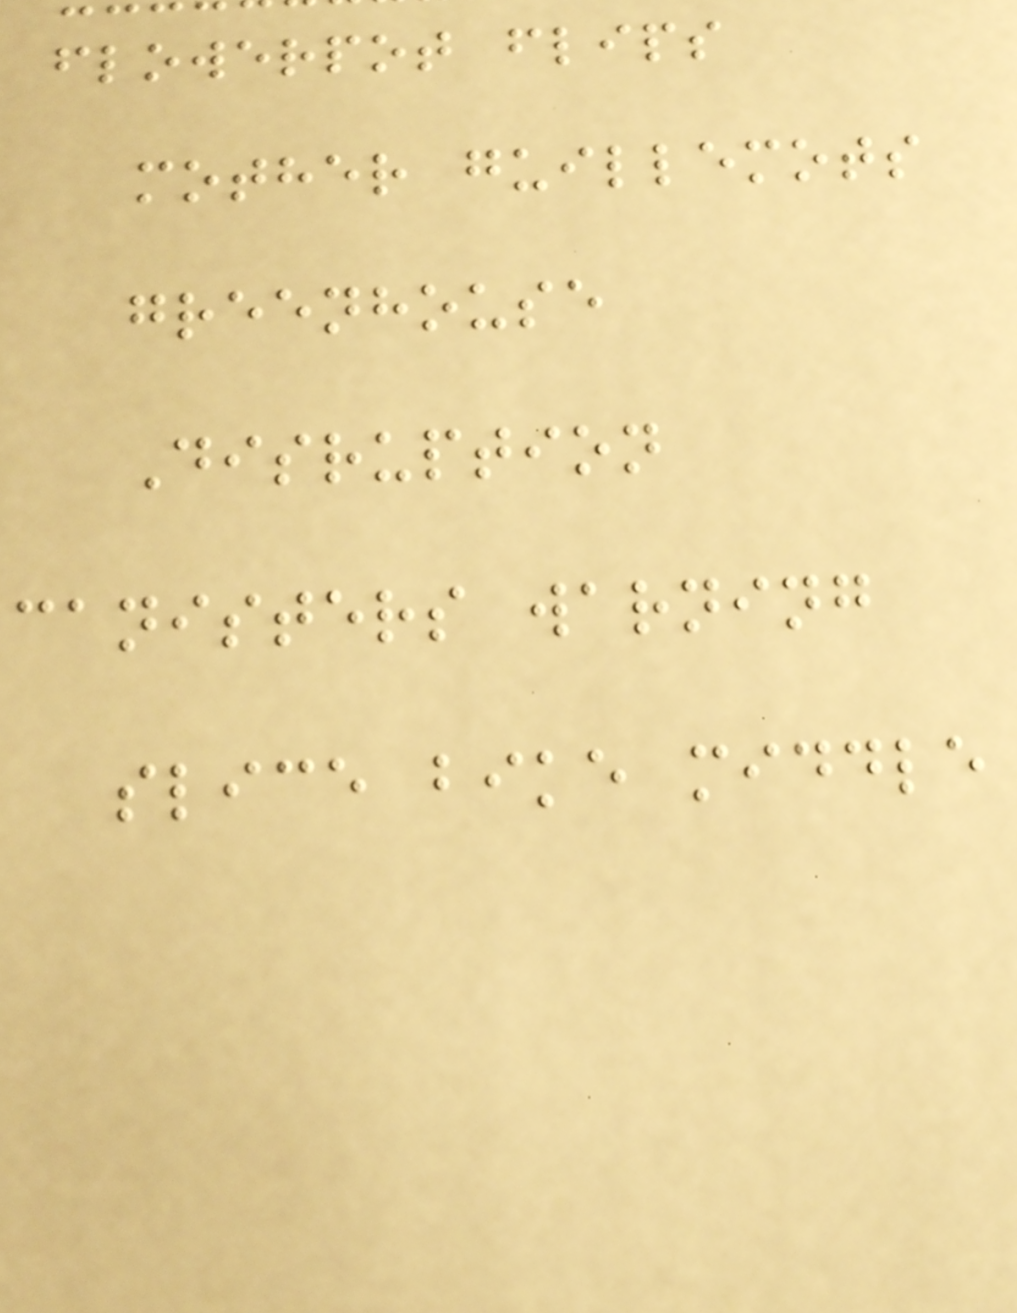flowerpot flips
mother guillemots
greenhouse
Disruption
canisters warning
slice bike middle
